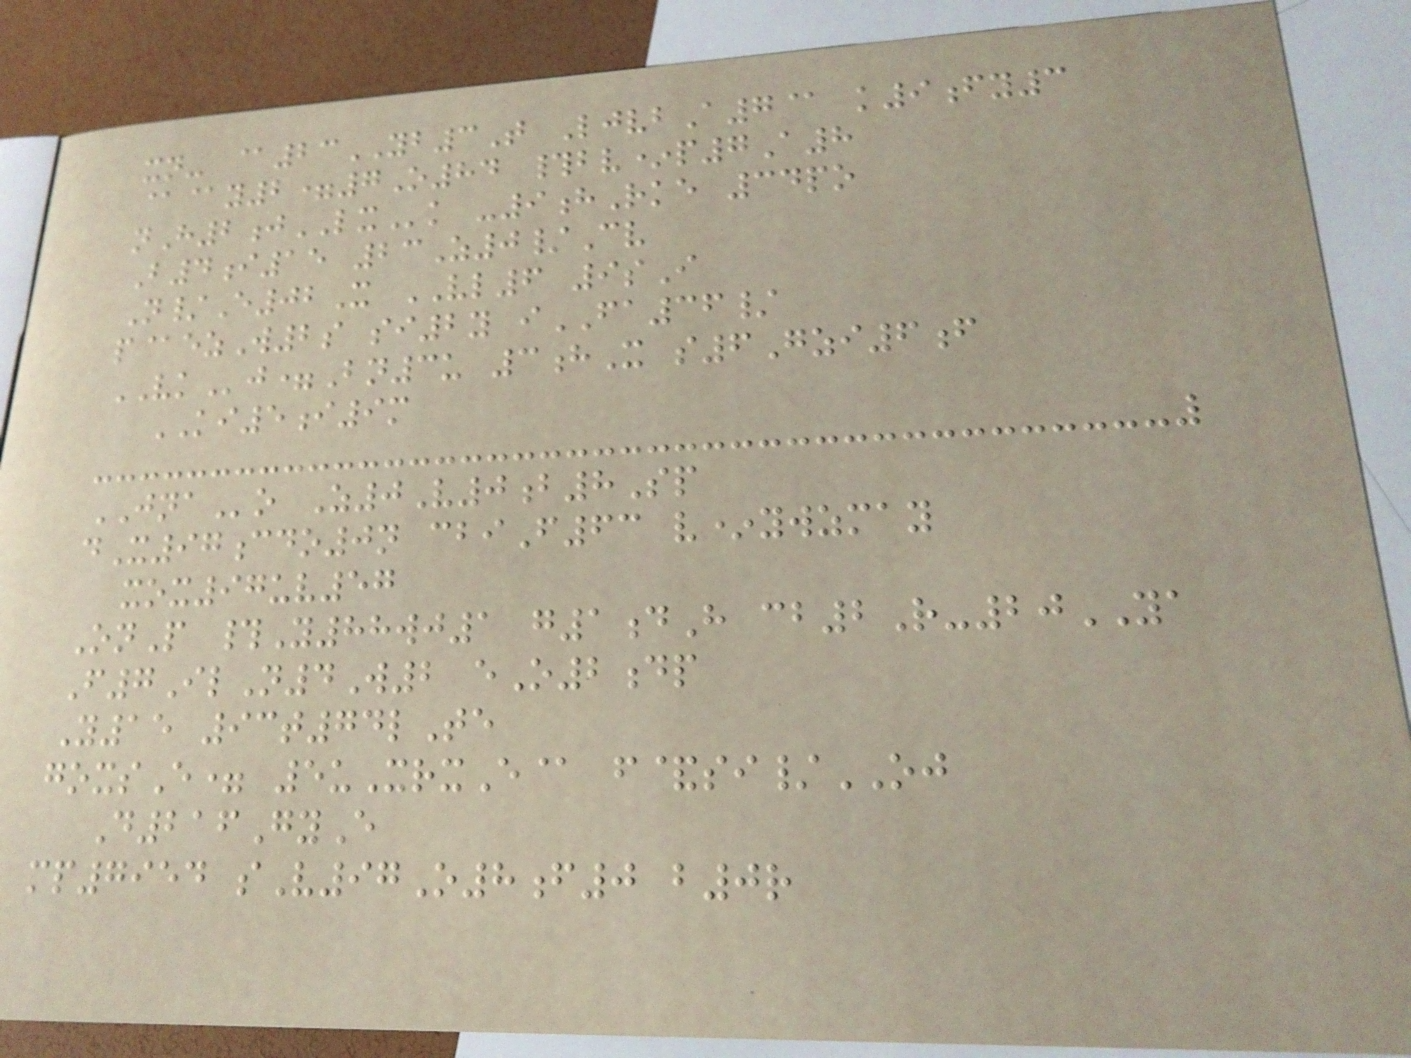xn- @23YB3T LjvbA7@ k9fy3
@@y2=7O84 #bv*p7A8
nH2jLXk -9hRke 34po
B4i15 23Z0/Cv
N/E02X VL6 9sI
p@ezW2s si2y iFA36/
VKj=Bn3u 3hX s6Gzi6f
KI5i9m
JNAo Z0V0b8Sp
dX97cdo0n cbiF63 v*ywzmay
xox97uv57
OnP #Y88wj1 g1dH cb2R-20YA
F7IlN4W2 eO2dp
Y15 93t74lTe
goxsE= 5uXrxE@ f&si/OJ
D216GyE
mp7954 sV97O8f0 b0r
